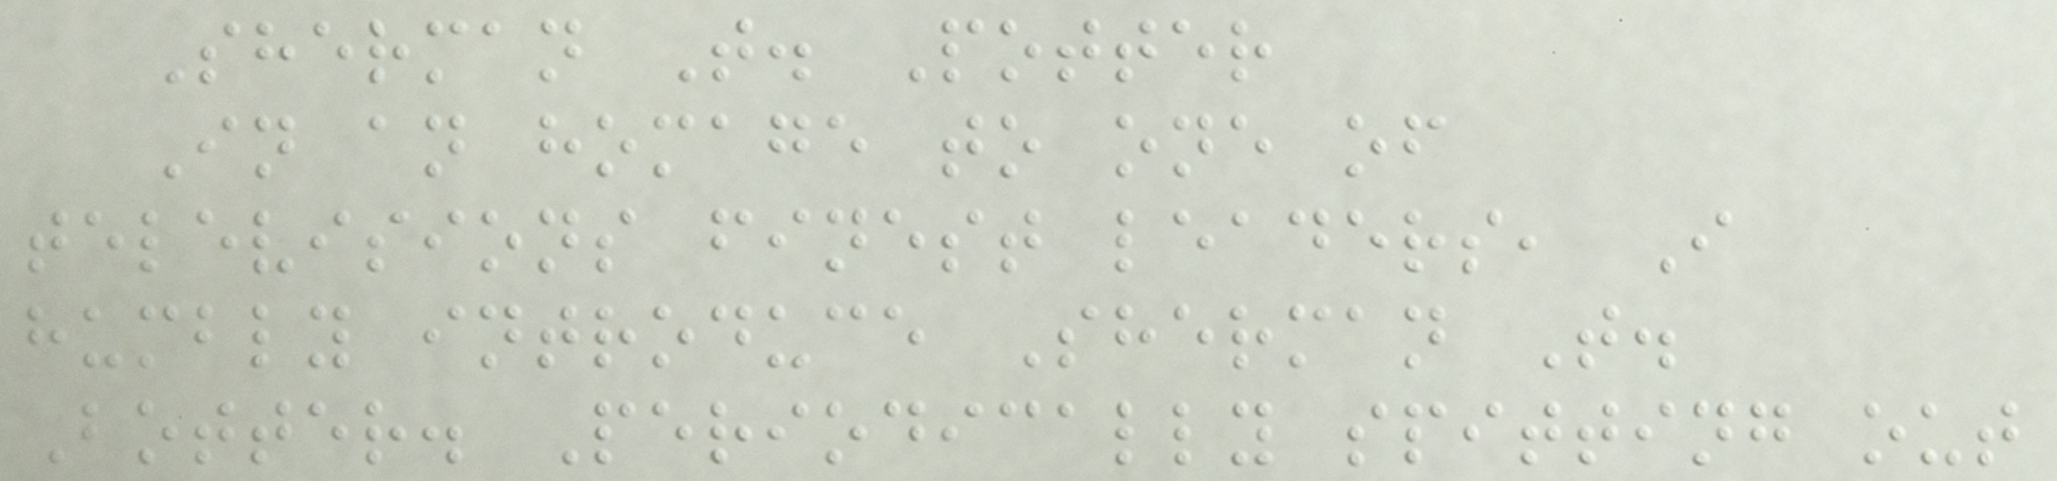Sherman T. Potter
In an homage to one of
televisions finest leaders, I
humbly introduce Sherman T.
Botter. Periodically spitting out
